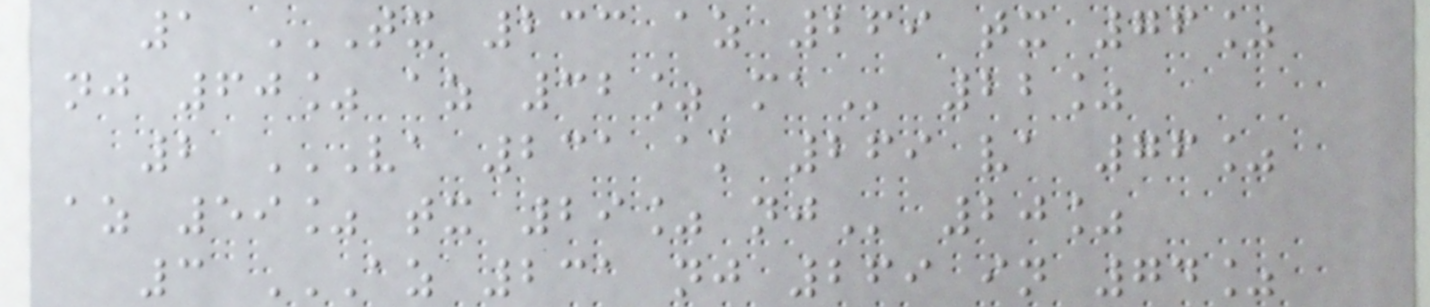1 TX 233 AZ 269 TX 76%
NJ 60% AZ 32% MA 22%
2 VA 231 AK 269 VA 76%
AZ 59% TX 29% NJ 20%
3 AZ 231 NJ 269 IN 74%
